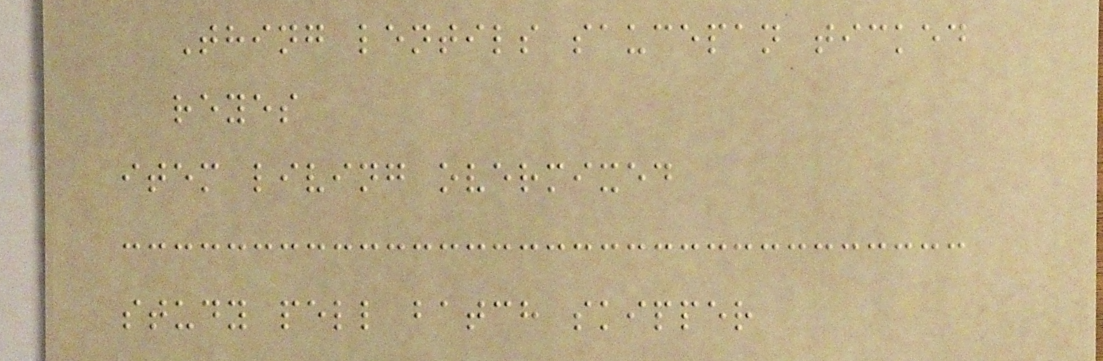Thing lentils saucepan ticked
reyes
item living overmixed
study pell batch skipper
